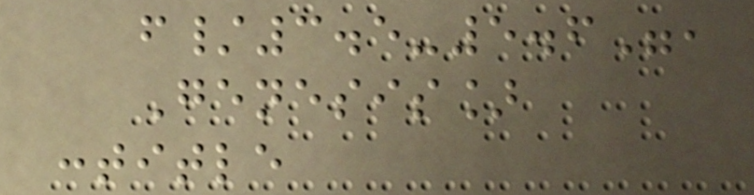f/3.5-5.6",
Genesis]
:title
